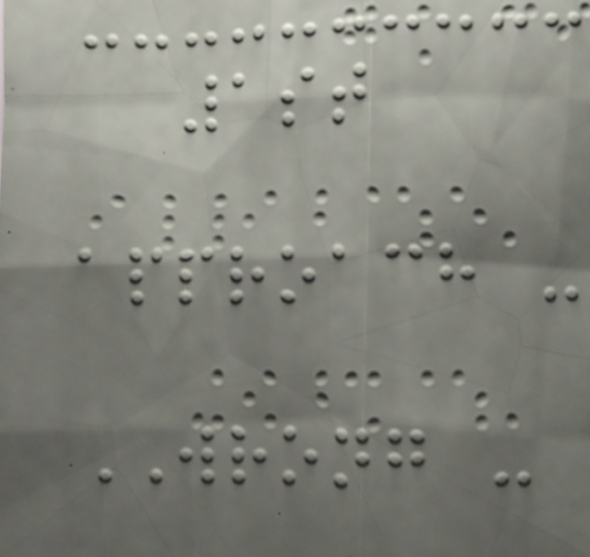1st
approach -
WRONG -
